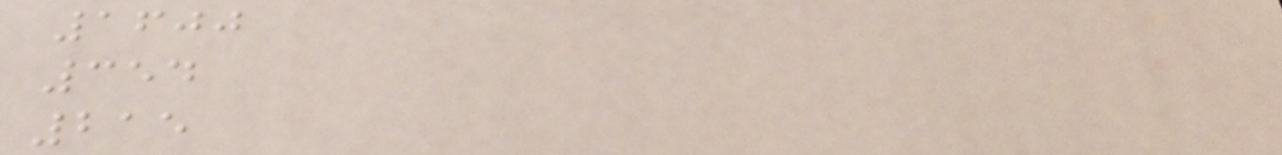1600
354
215
